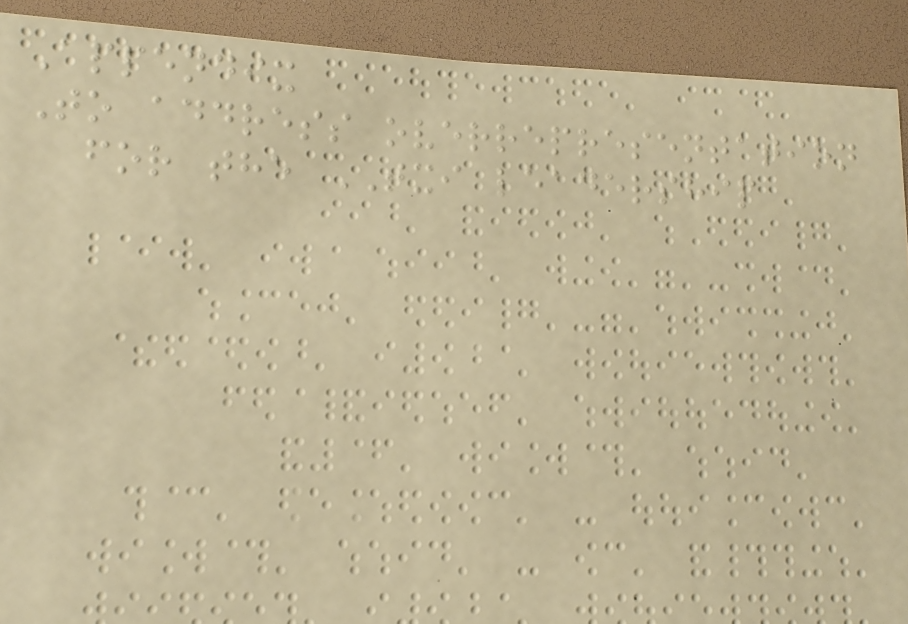Appendix
To address overrepresentation
for the TXI leadership
